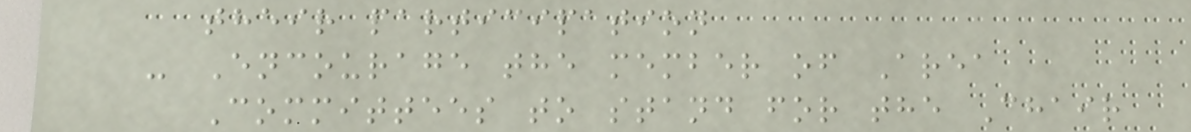their participation
- Encourage the member of Area
Committees to stand for the Chair
